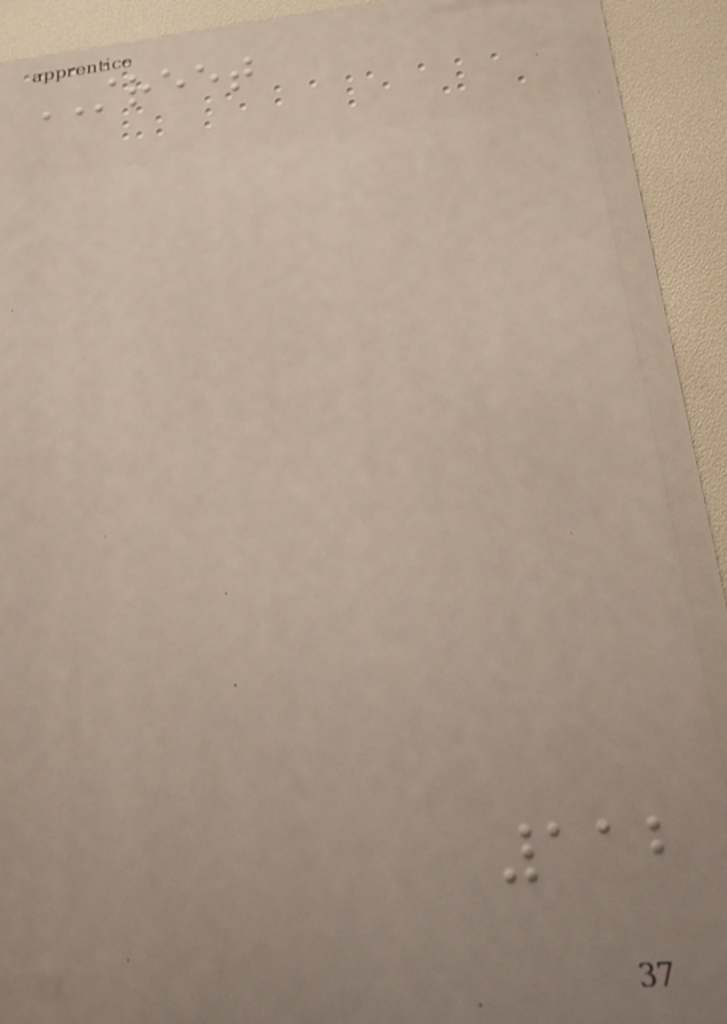STREET
112
